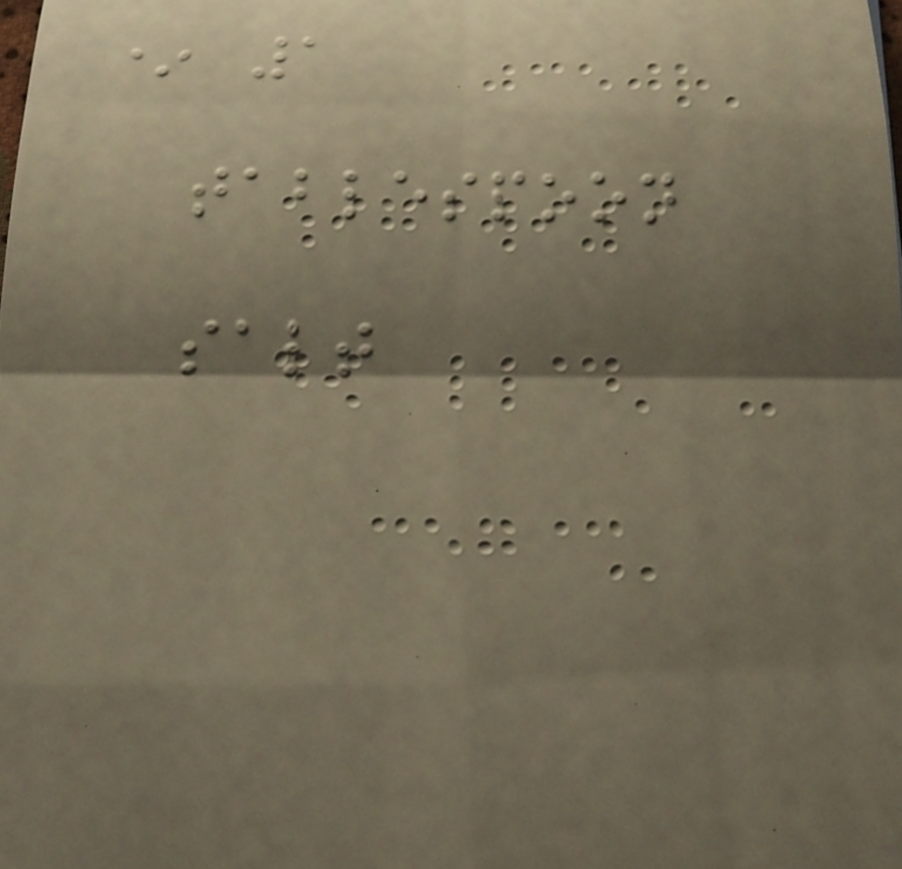* 1
tablespoon
salt
